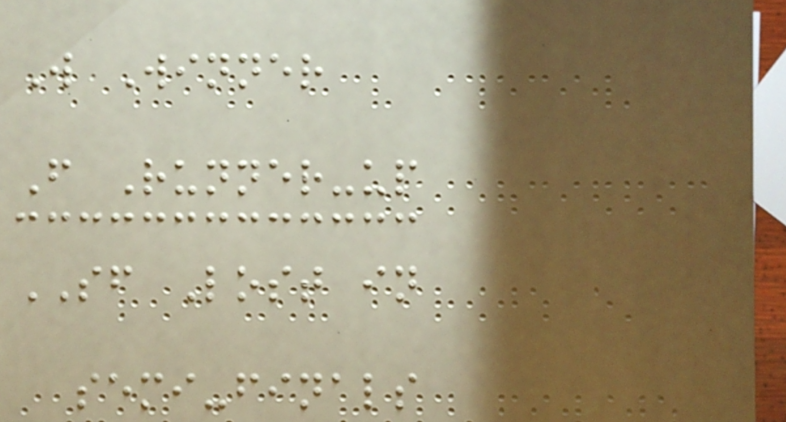W Winner
F Runner-up
SF Lost in
semi-finals
